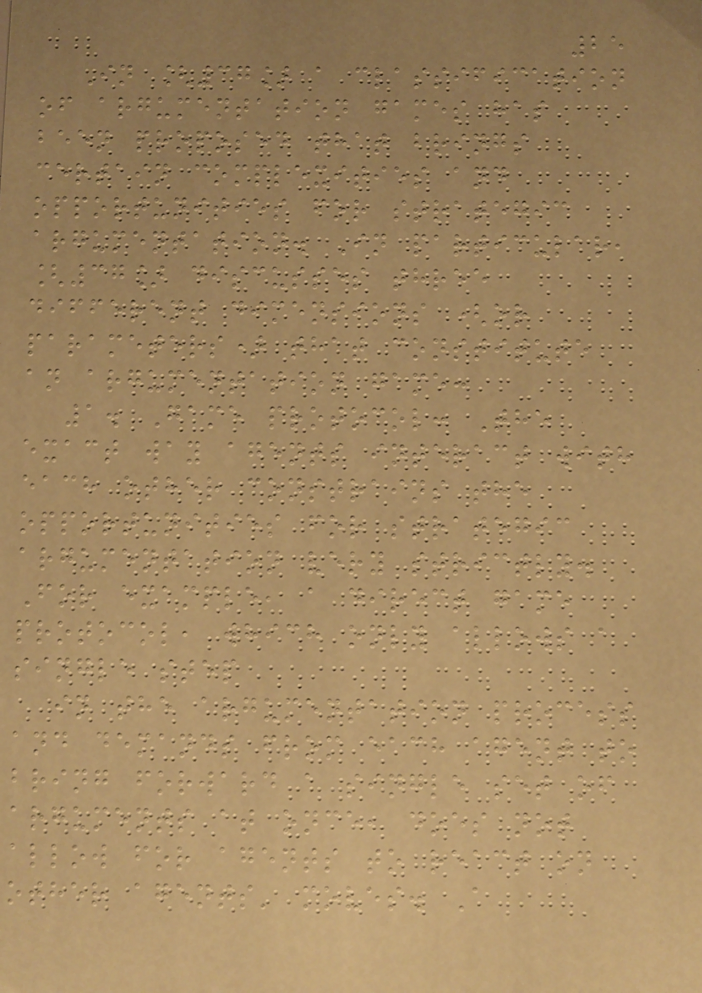25
In [37] a classification
of argumentation games has
been proposed that brings
certain complexities and
opportunities for strategic
argumentation. In particular,
[37] discusses three
different dimensions (or
parameters) that constitute
an argumentation game:
1. Game protocol: The
exact way agents interact with
each other constrains the
opportunities for strategic
argumentation very strictly.
For example, a direct game
protocol, which only allows a
single step
in the argumentation process
and demands from each agent to
bring forward a single set of
arguments at once, does not
allow for agents to react on
other agents' moves. A
